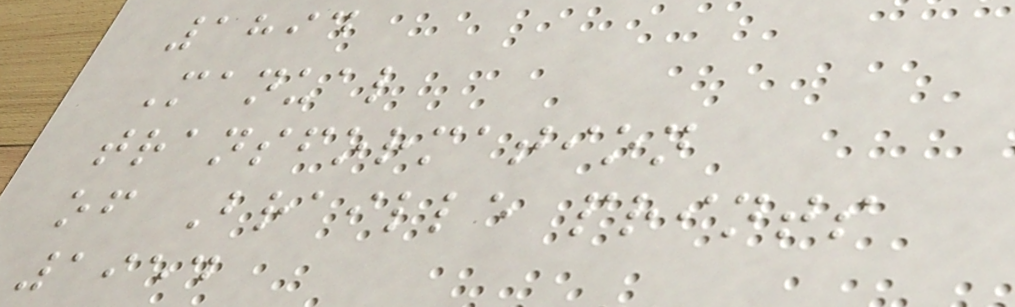1894
Manual
transformation
of Braille prints
1954
